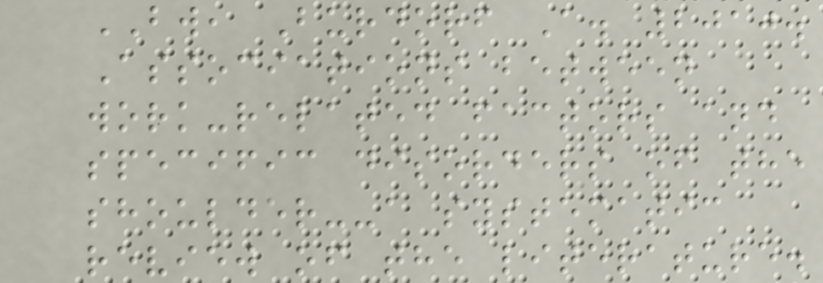BW, Burdorf A. 2010.
Associations between
work-related factors and
specific disorders of the
shoulder--a systematic
review of the literature.
